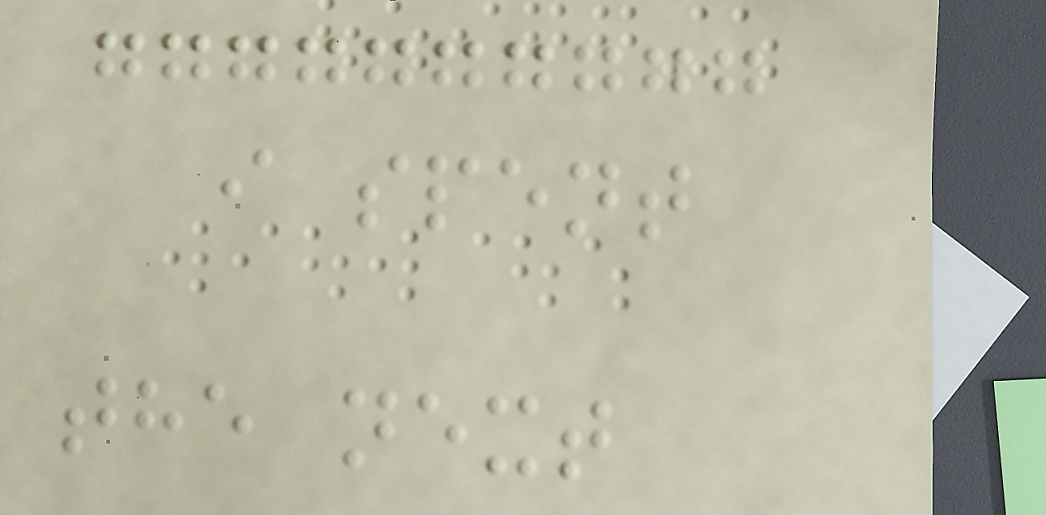i spent
the next
